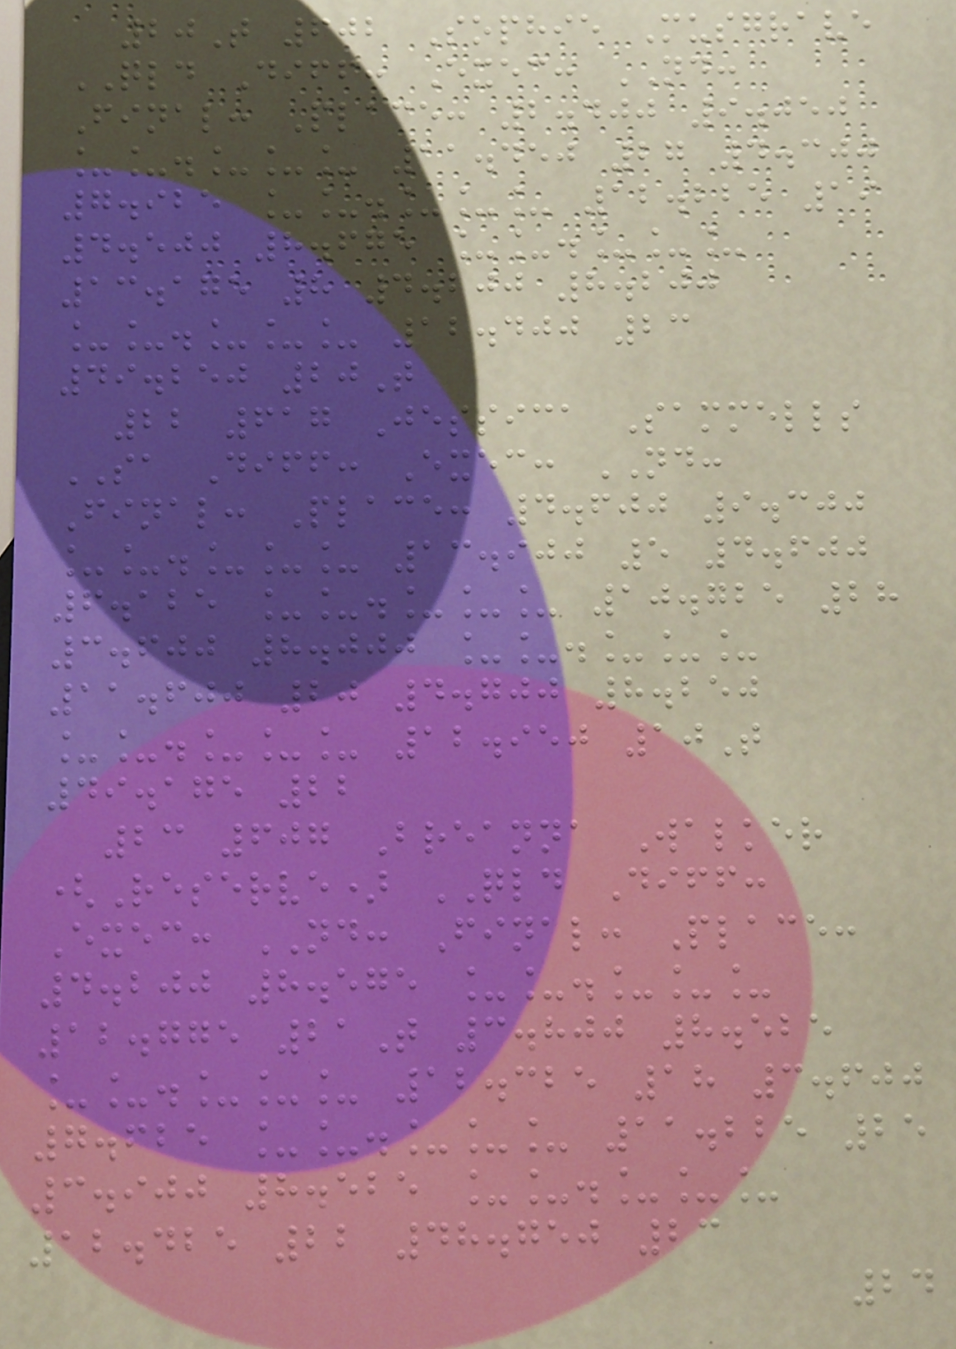20T 602 Sophie Musgrave
QLD Diff: Exec: ND:
Final: Place: 2.400 9.050
__.___ 11.450 27 4.300
7.925 __.___ 12.225 19
4.500 8.675 __.___
13.175 8 4.200 8.200
__.___ 12.400 23
49.250 20T
22 617 Jessica Sammells
SA Diff: Exec: ND:
Final: Place: 4.600 9.300
__.___ 13.900 5 4.600
6.125 __.___ 10.725 28
3.600 8.000 __.___
11.600 20 4.700 8.250
__.___ 12.950 10T
49.175 22
23 607 Breanna Walker
(Reserve) QLD Diff:
Exec: ND: Final: Place:
4.200 8.575 __.___
12.775 21T 3.800 8.525
__.___ 12.325 18 3.600
7.625 __.___ 11.225 25
3.900 8.525 __.___
12.425 22 48.750 23
24
